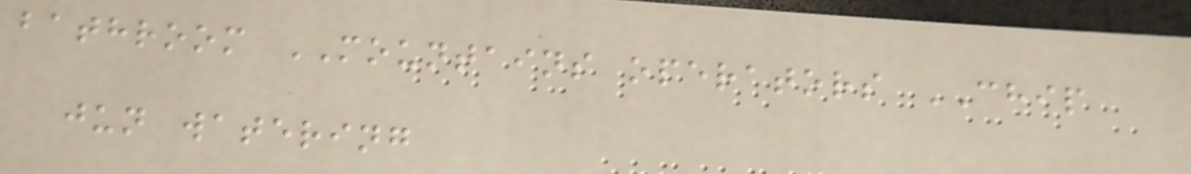bathroom MOUNTAINS operators CHIP
jun watering
